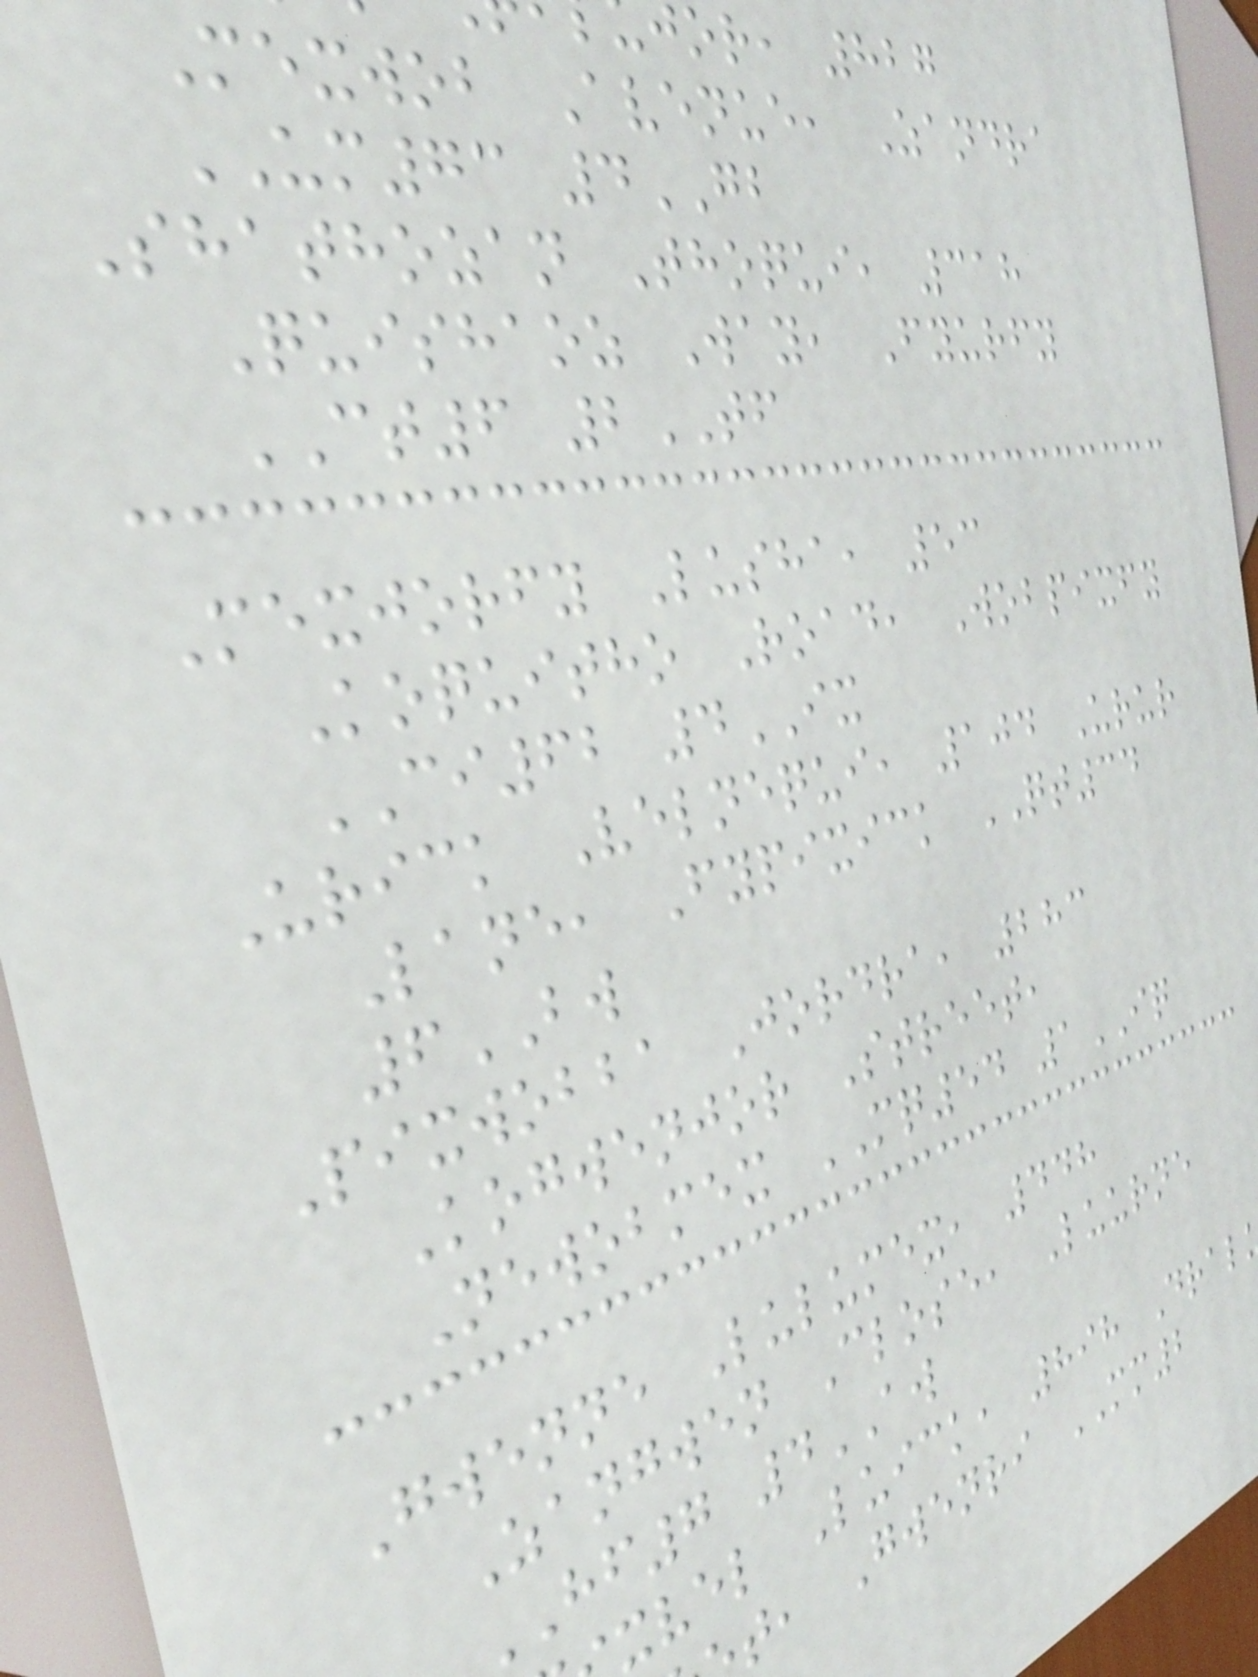jor, 827
Mexwob Avenue, Zandra
UM73 4GB
Shathozan Thoqui, 318
Quishaoz Way, Fyurfy
CT6 2TF
Mexjorfy Lusha, 53
Koquitho Road, Wobpixfy
CI62 4IX
Urick Velnequi, 104 Urur
Lane, Fypixick QT34
6BW
Pixwobba Jordra, 283
Kogwenjor Street,
Newobmex MQ54 1IQ
Gwenne Lulumex, 448
Zangwen Close, Luurne
hf7 4AW
xvel Luick, 898 Dral
t, Gwenri MM2
